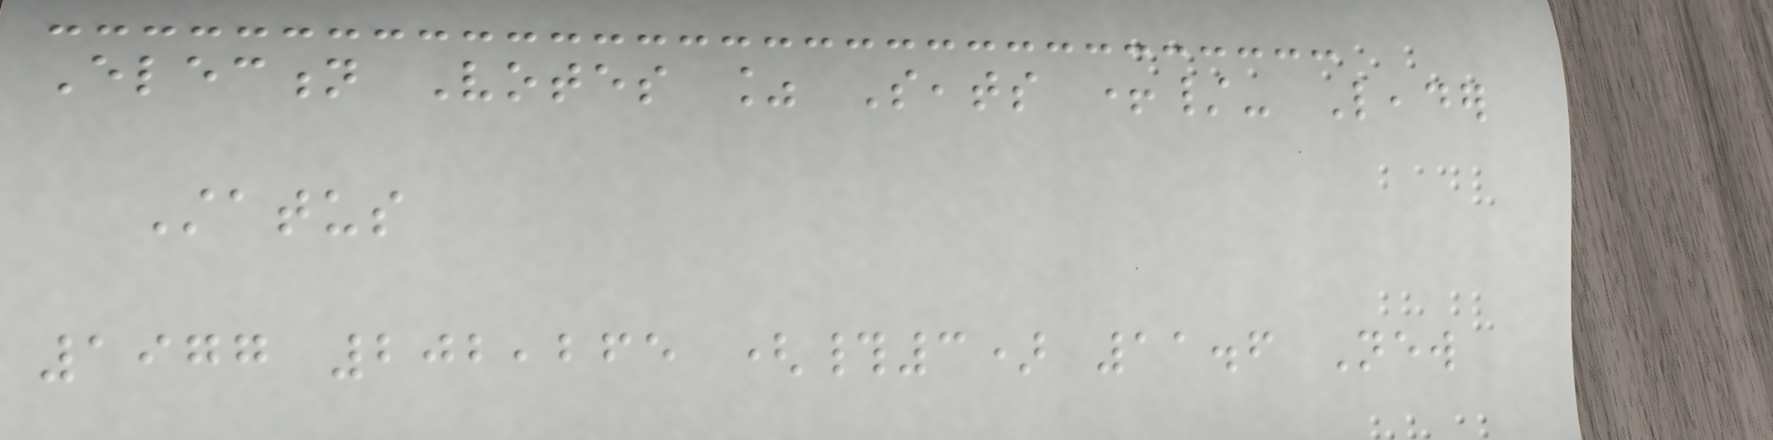Election Votes % Seats +/- Leader
Status
1977 202,265 (#3) 11.6 New
